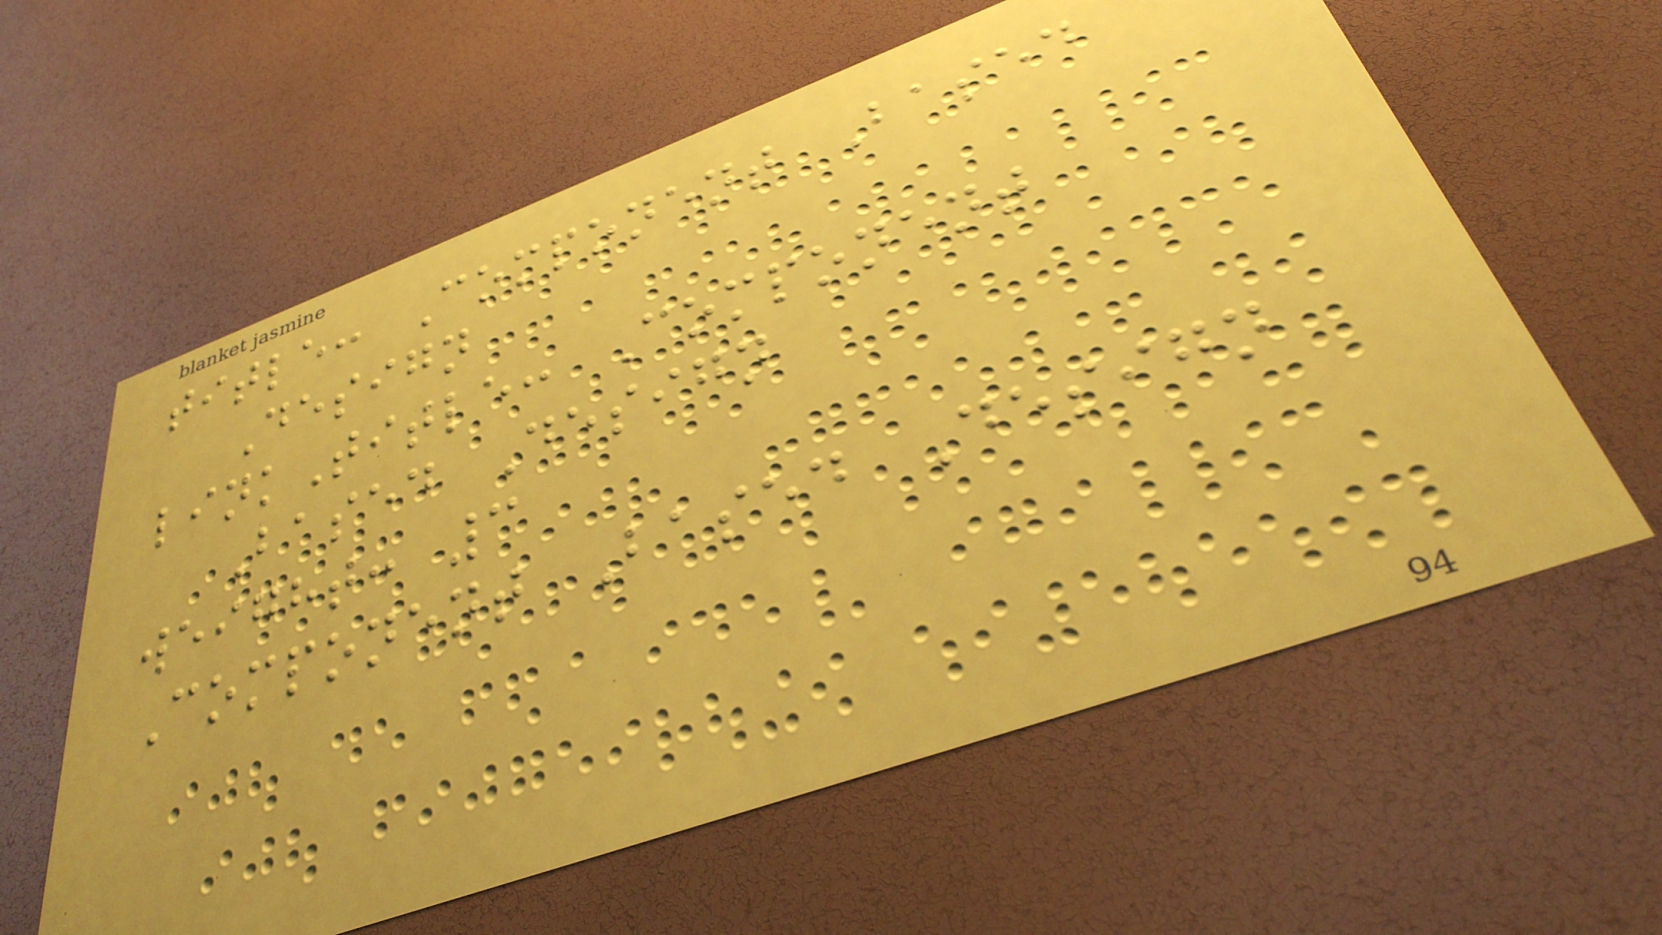title: Component Based
Design
linkTitle: Component
Based Design
weight: 3
Component Based Design
